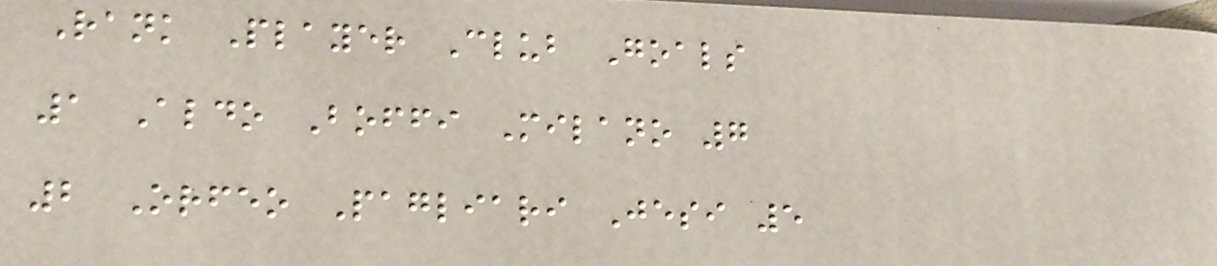Rank Player Club Goals
1 Aldo Boffi Milano 7
2 Orfeo Pagliari Jesi 5
